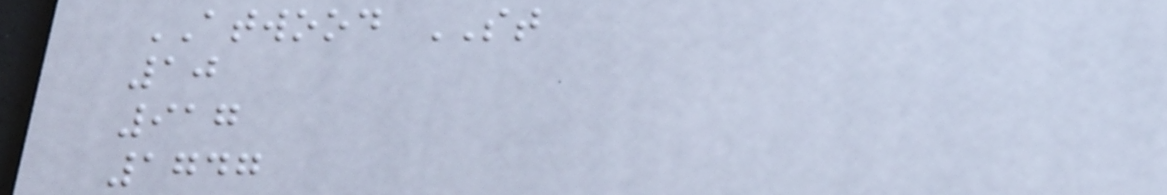ATWOOD ST
10
917
1747
